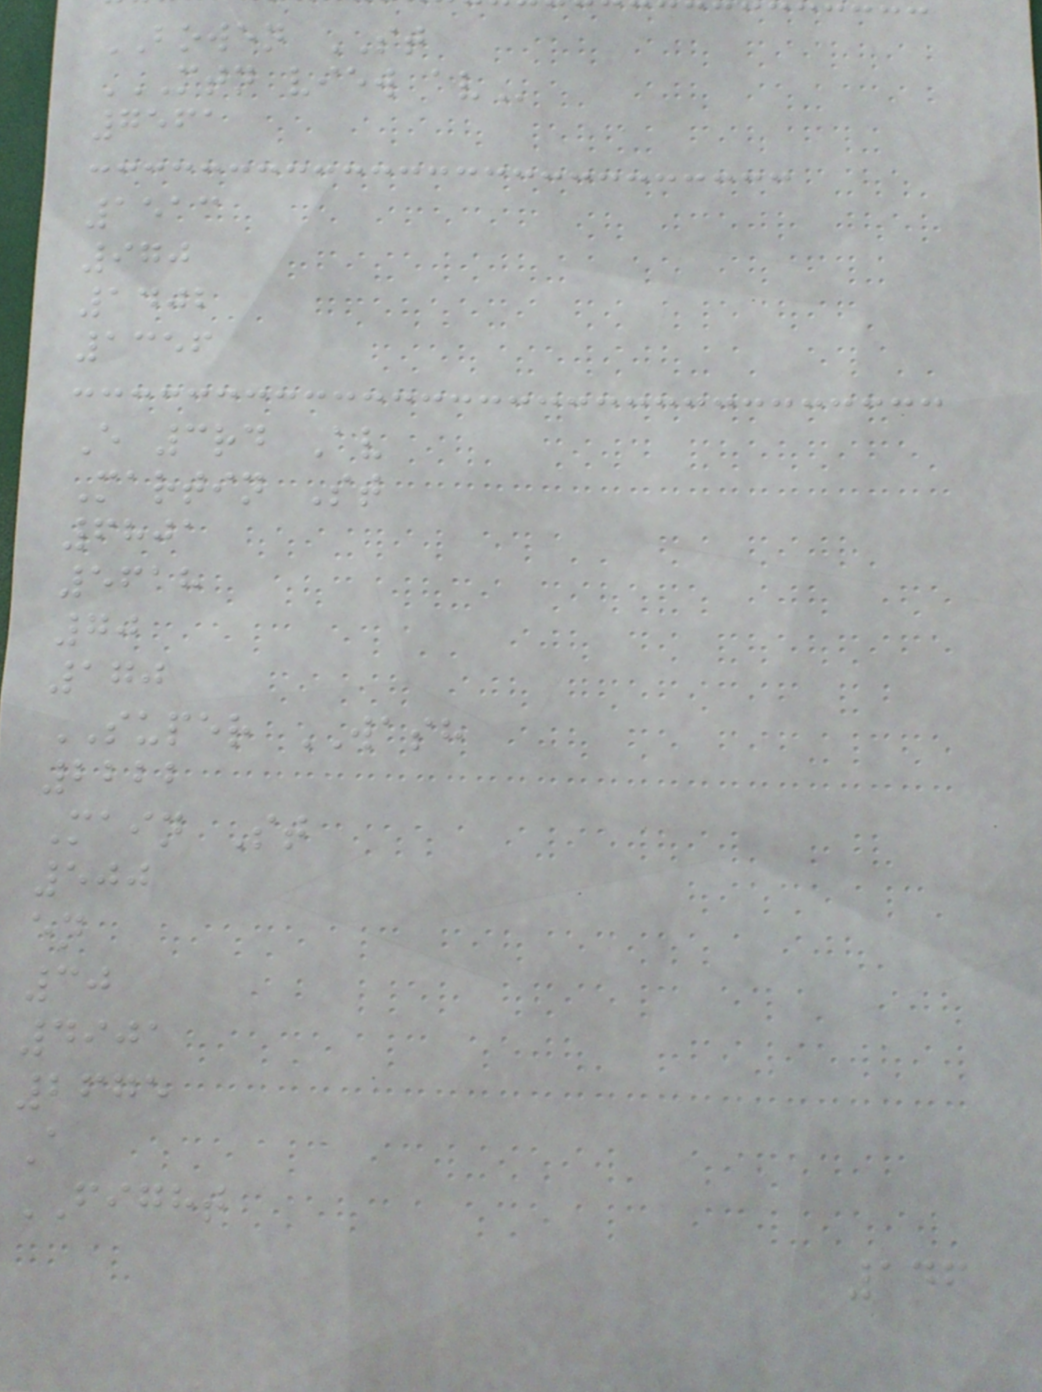BOWEN ST
MTN VIEW AV
7561
1513
970
1402
1356
E 3rd Av
Martin St
6801
5618
70
170
SUPER WASH
2222
Main St
500
en
30
4901
2675
A
FIGHT
146
